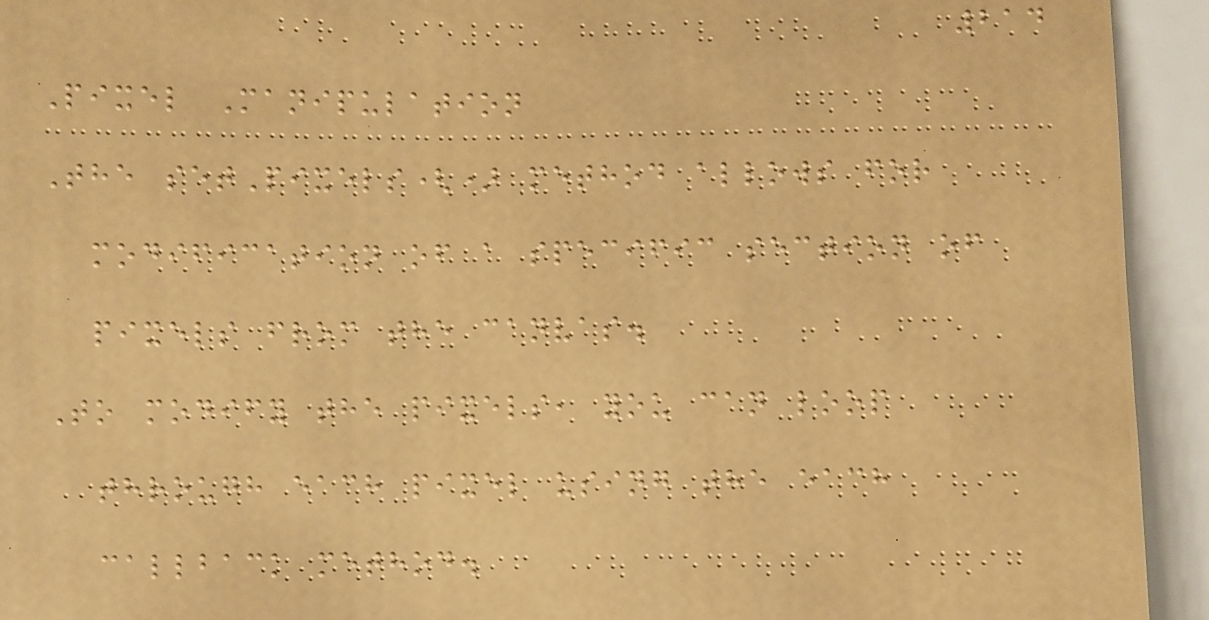214
Pixel Manipulation
The setPixels() method allows for
modification of a specific section of
pixels from the canvas.
To modify the pixels, you can loop
through each pixel using the each
callback method.
